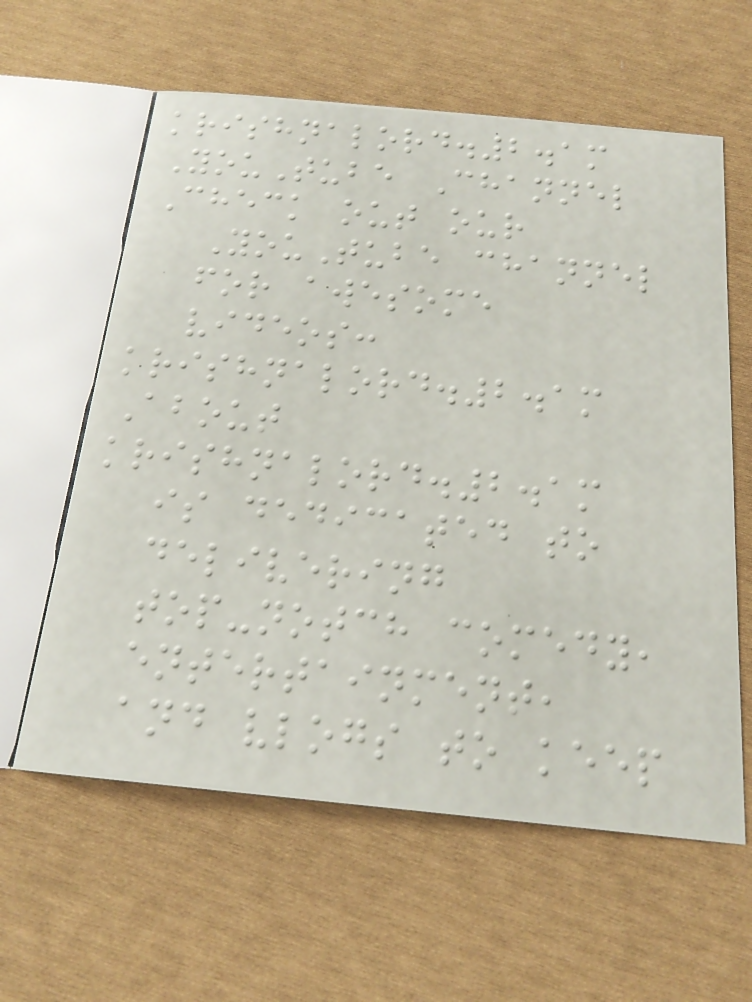krishnalord.2.1m
YouTube Channel
Check out our
YouTube channel
for awesome
videos:
krishnalord.2.1m
About
krishnalord.2.1m
is dedicated to
delivering
top-notch comedy,
entertainment,
and vlogs to keep
